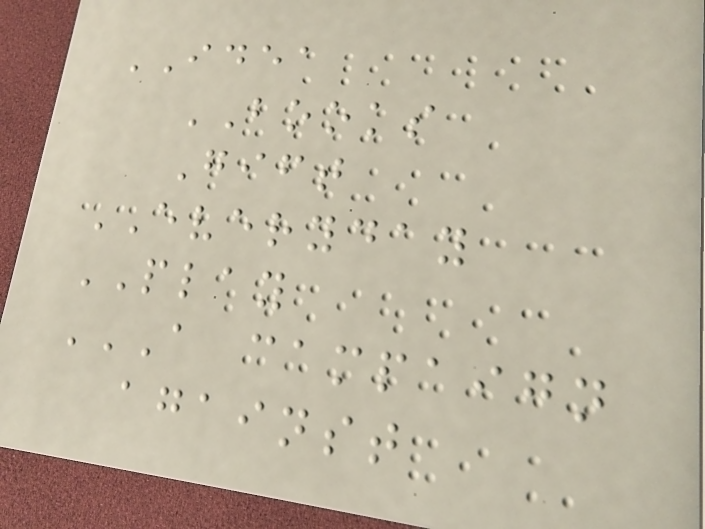IDEA
BOOKS
Gift
EVERYDAY
PLAY
A CAMPAIGN
AGAINST
